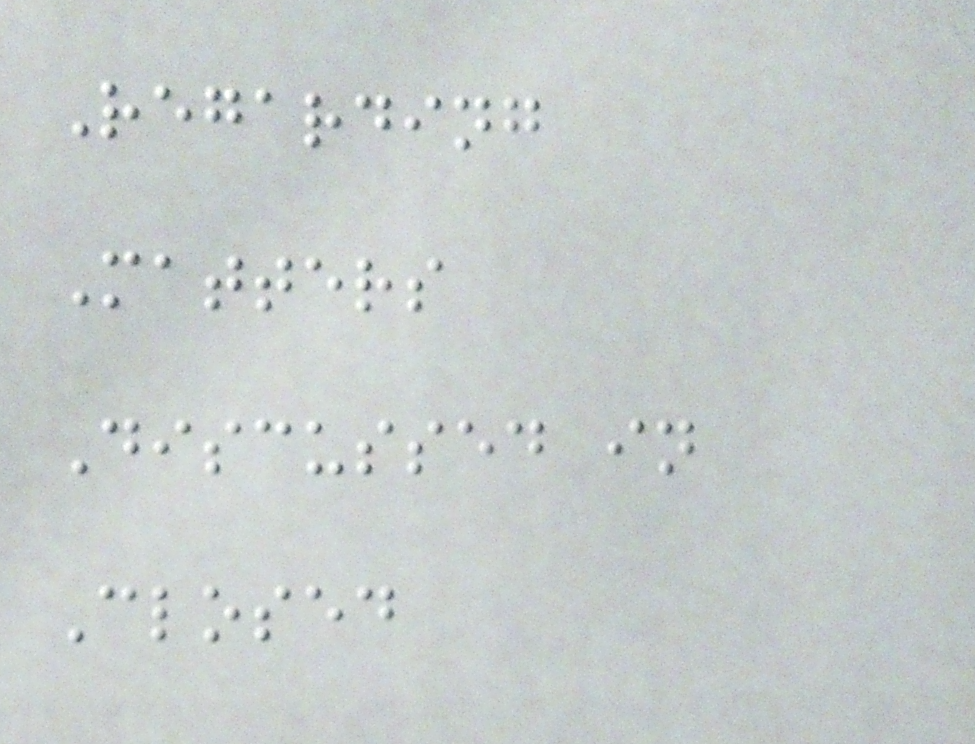Regarding
Matters
Discussed in
Closed
